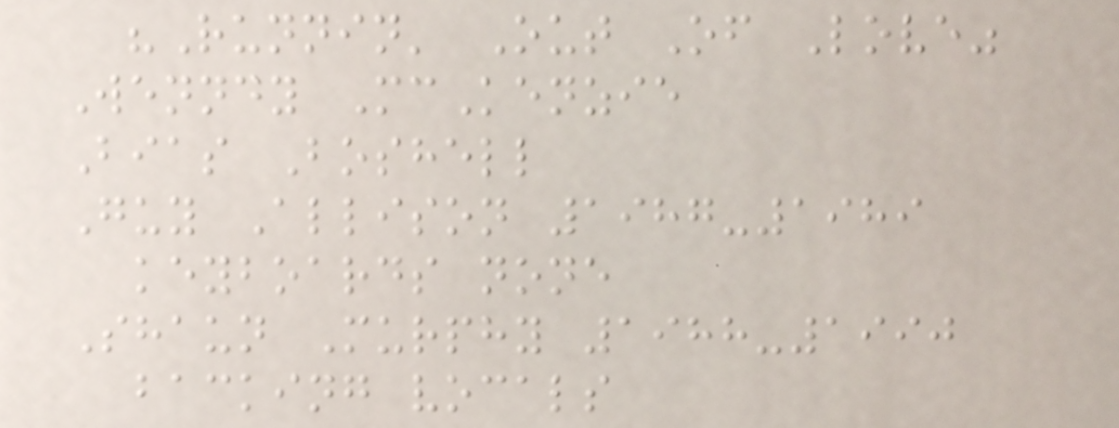"Runnin' Out Of Love"
Wenndy McKenzie
Bias Boshell
Guy Allison 1987-1989
keyboards none
Shaun Murphy 1988-1990
backing vocals
